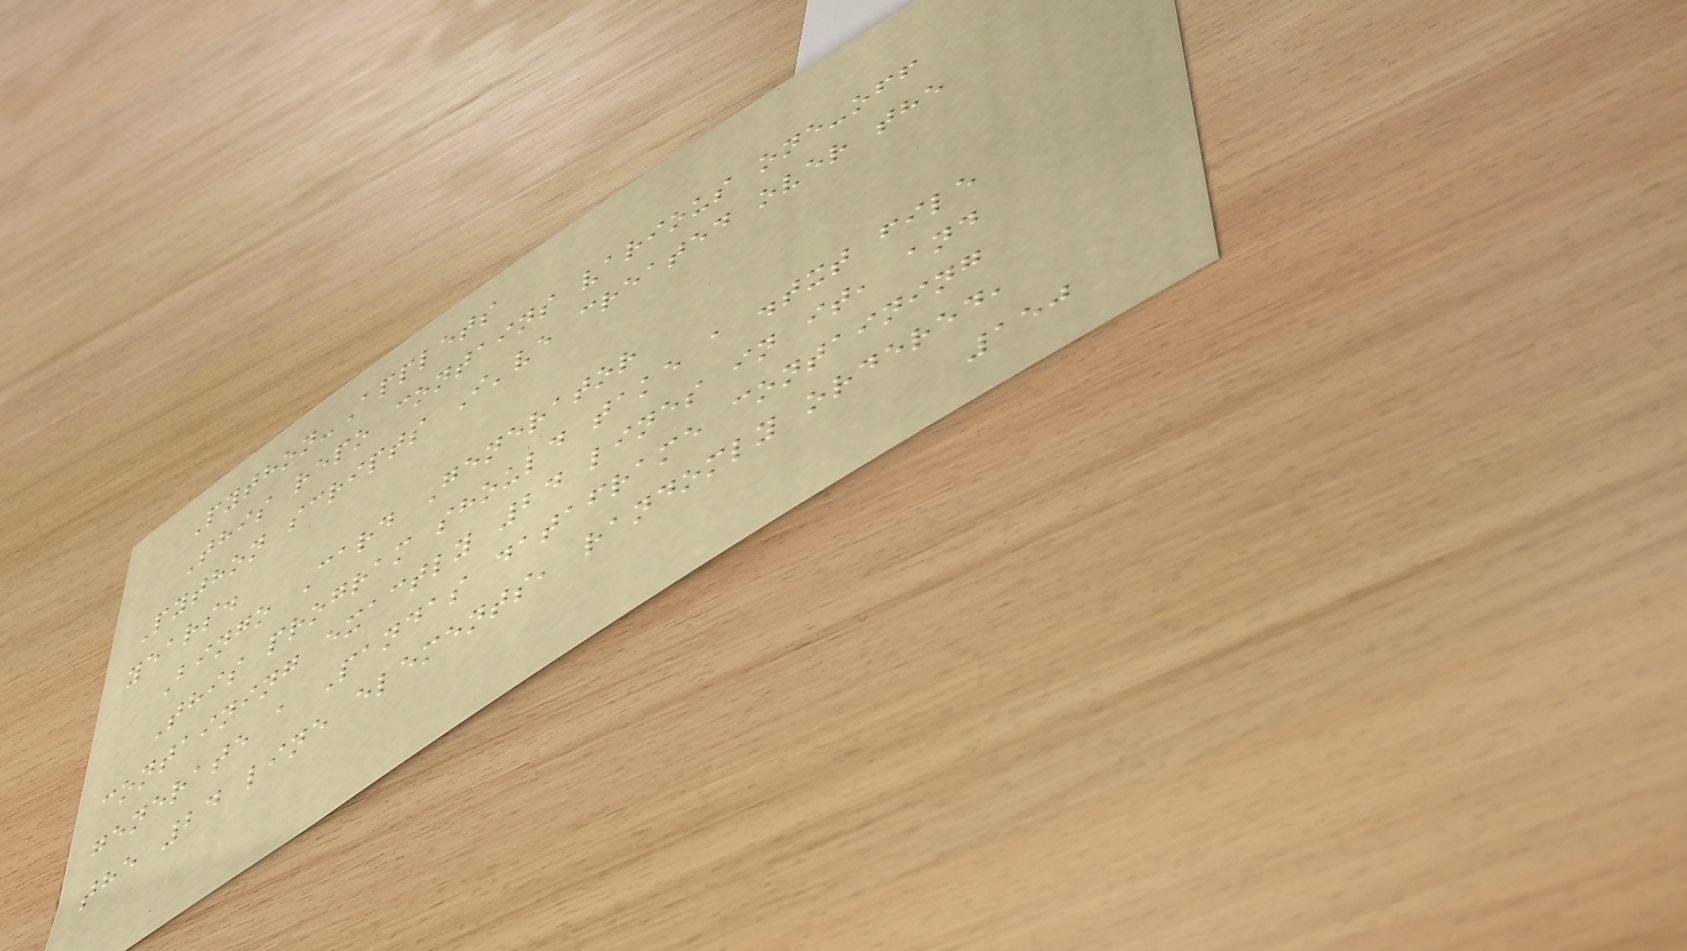Python-Applets
This repo contains various one-off
Python scripts I've created over the
years.
Bingo Card Generator
This program should take a .txt file
containing exactly 24 lines in it, and
generate a Pandas dataframe containing
the 24 line elements, randomly ordered,
150
